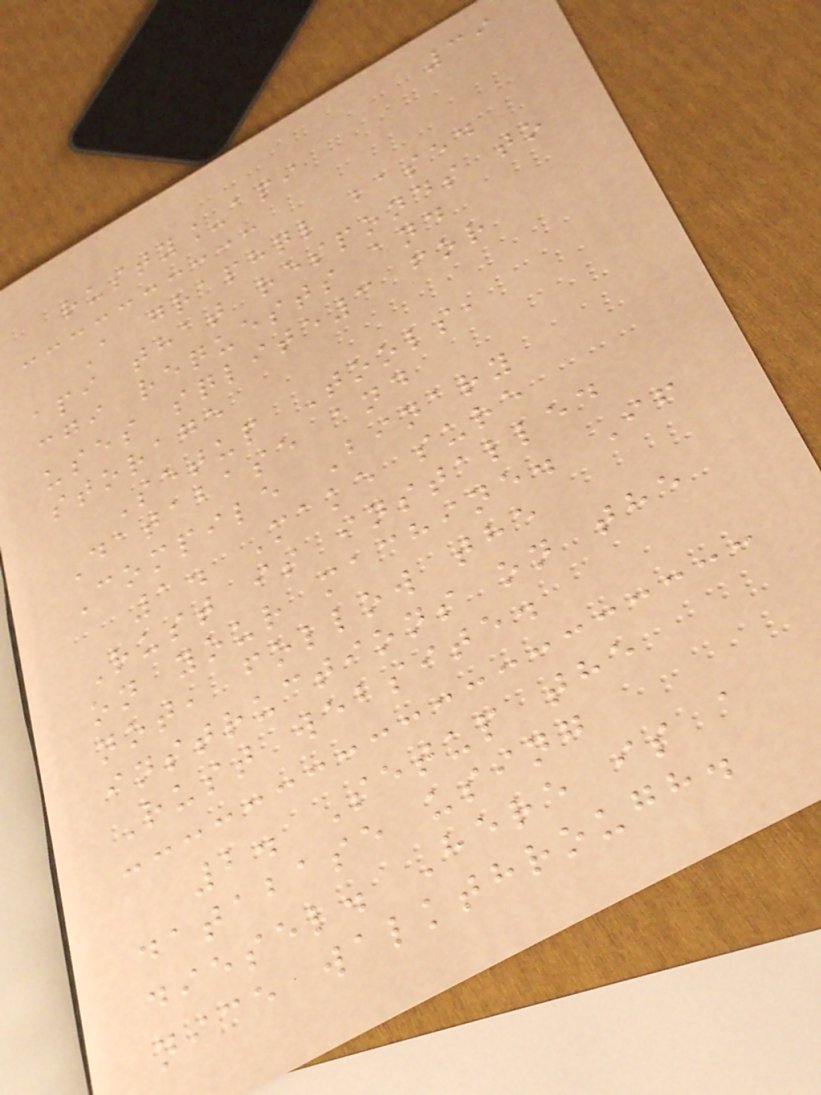39
rusty_api
A graphql based
api that responds to
cgi requests and
uses sqlite3 for
storage
Setup Tools,
Database and
Compile Binary
1. Make sure
Rust is installed
on your machine. If
not, follow the
instructions on the
Rust website.
2. Setup the
database using
diesel. Here is a
nice walkthrough.
